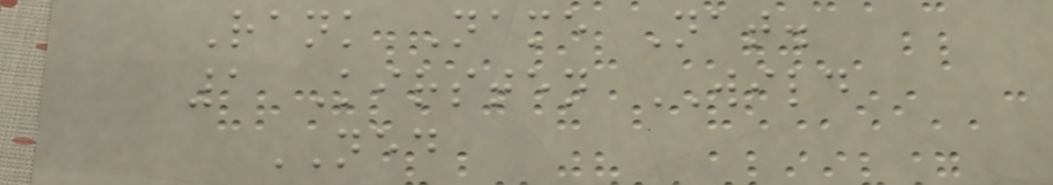Rank Name Nat.
1 Kirsten WILD
NED
